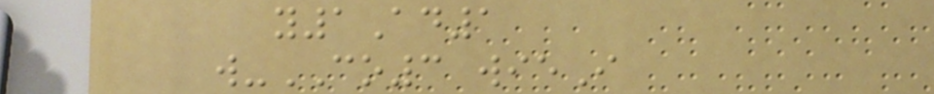y1Ad1
w-CO3 wieI
